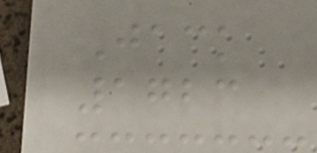Jack
1723
